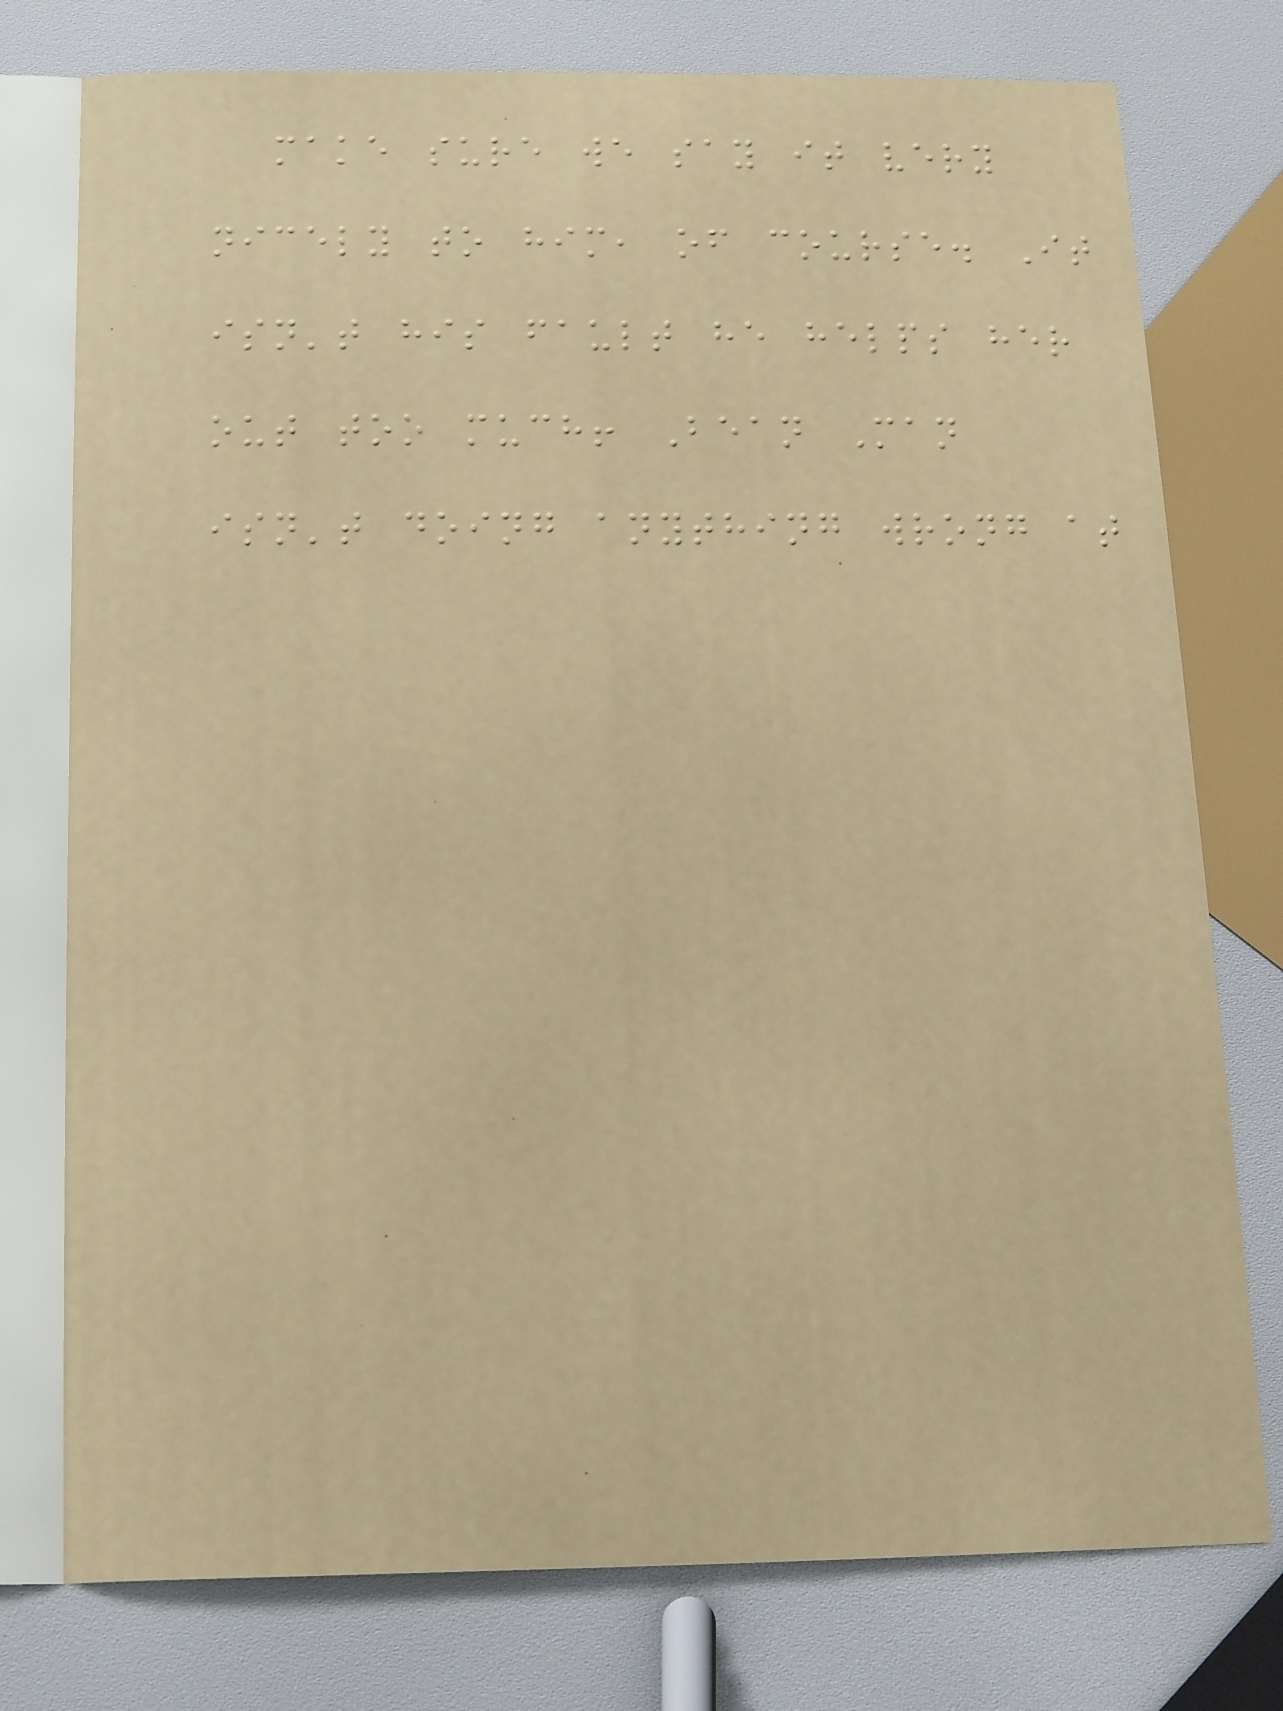make sure we say it very
nicely to him, of course. It
isn't his fault he helps her
out too much! Bean Man
isn't doing anything wrong at
